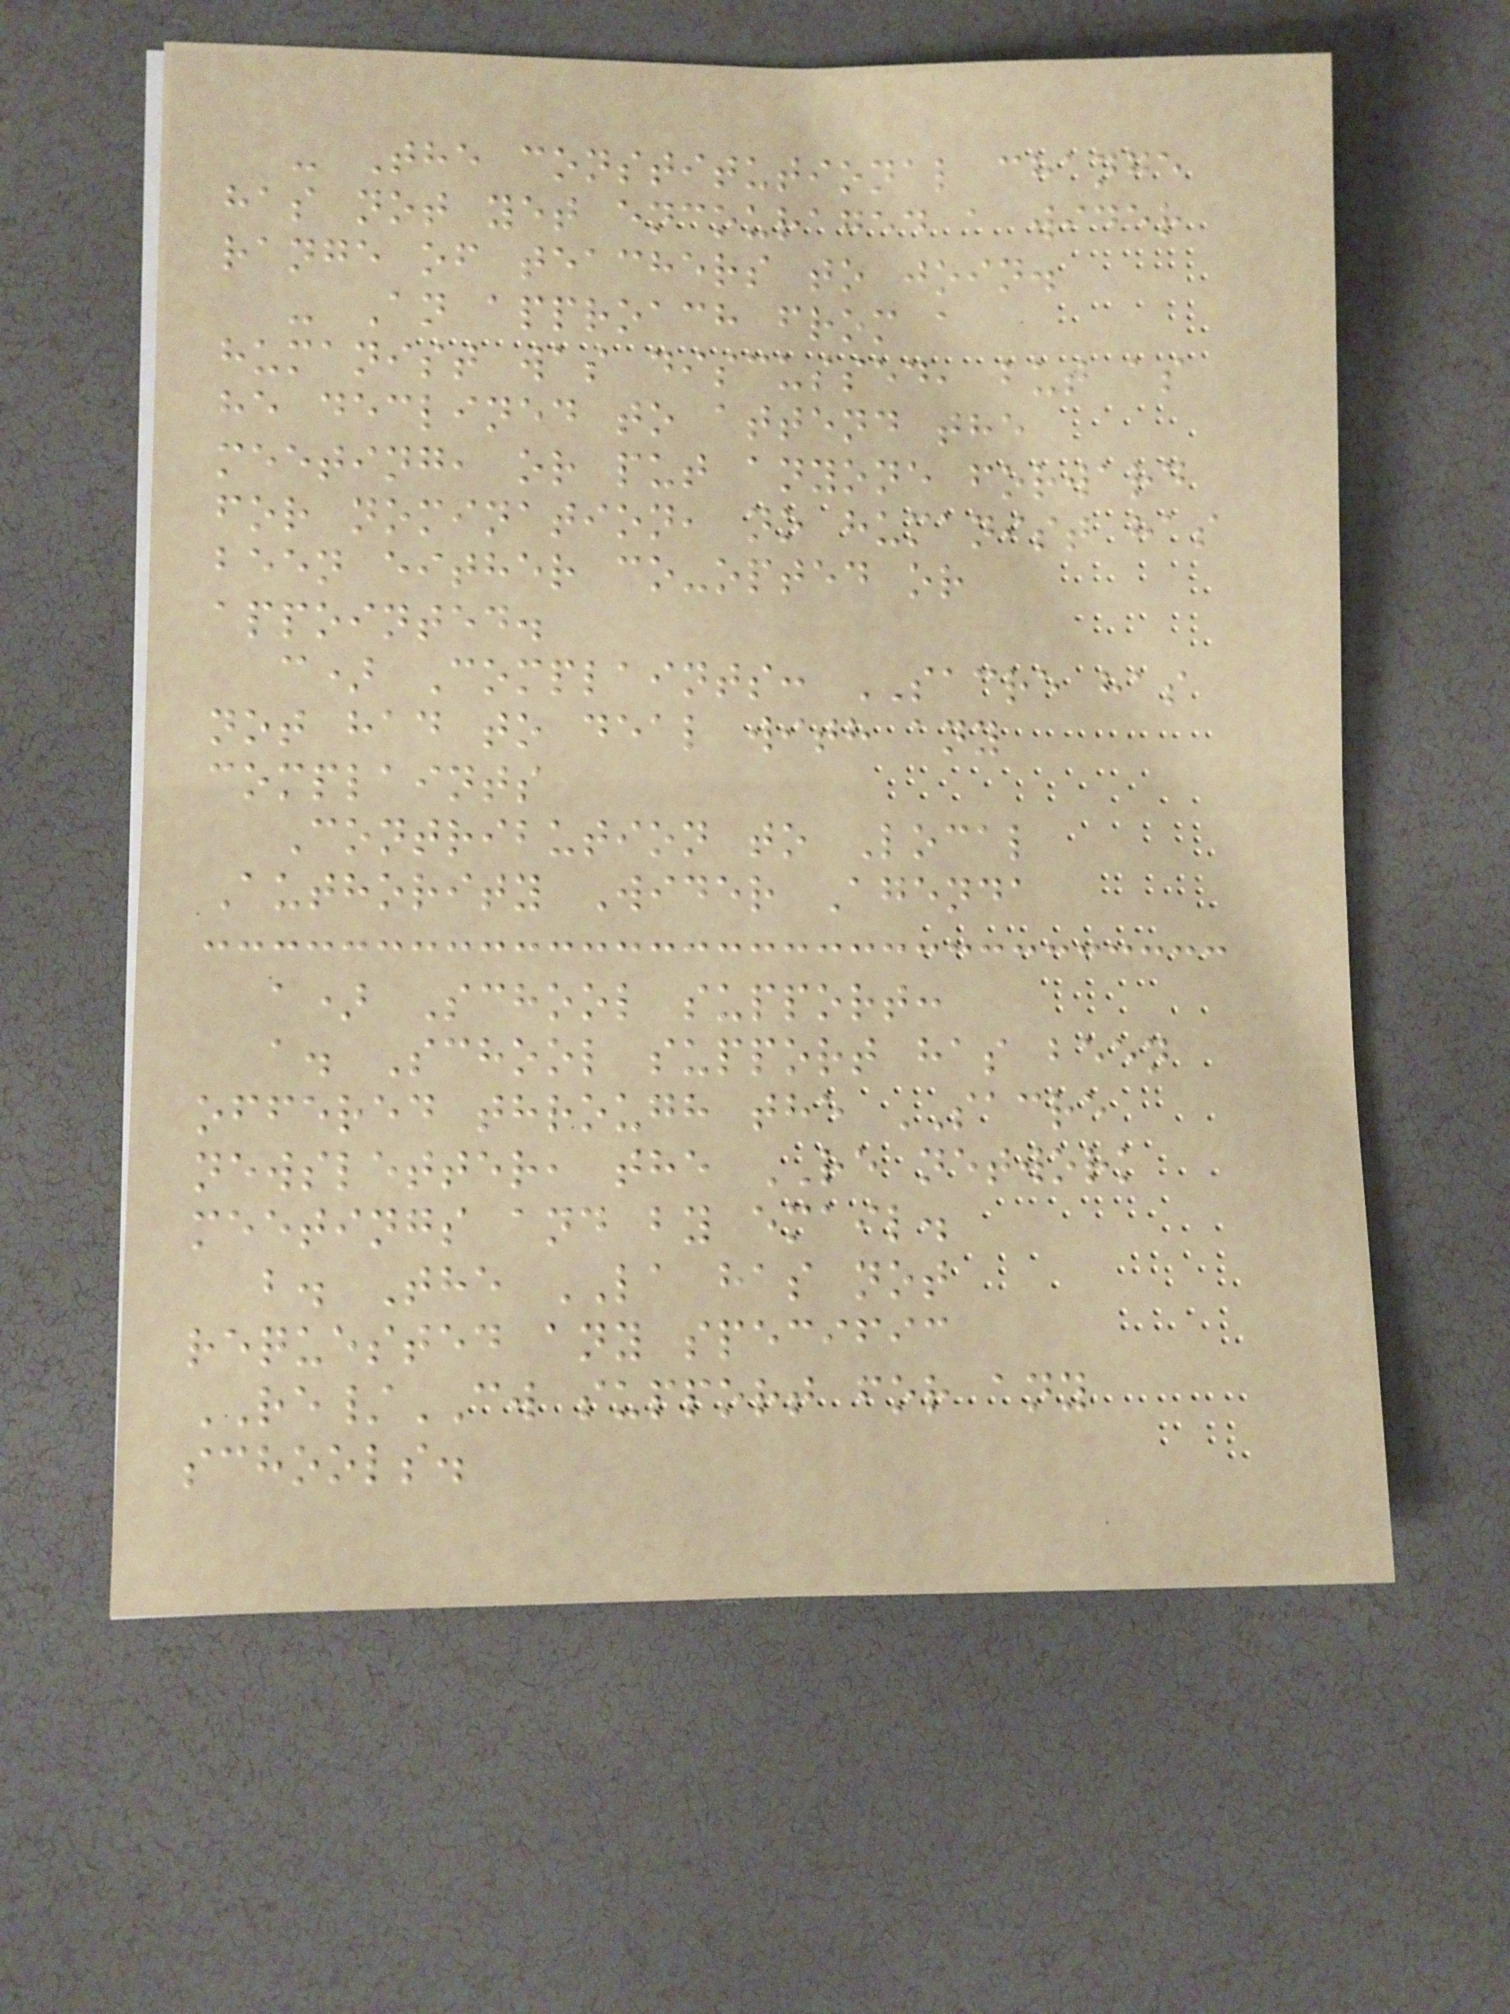- The constitutional change
has not yet encouraged a wider
range of teachers to join.
- An approach from a
humanist was discussed, but as
he declined to attend the
meeting, or put anyone forward
for nomination, no humanist has
been either co-opted or
appointed.
c) Complaints: SACRE has
not had to deal with any
complaints
Contribution to Local
Authority Wider Agenda
a) School support:
a. School support has been
offered through the SACRE
newsletter, the RE network
meetings and by email.
b. The LA has not
requested any specific
RE/CW support for any
schools.
